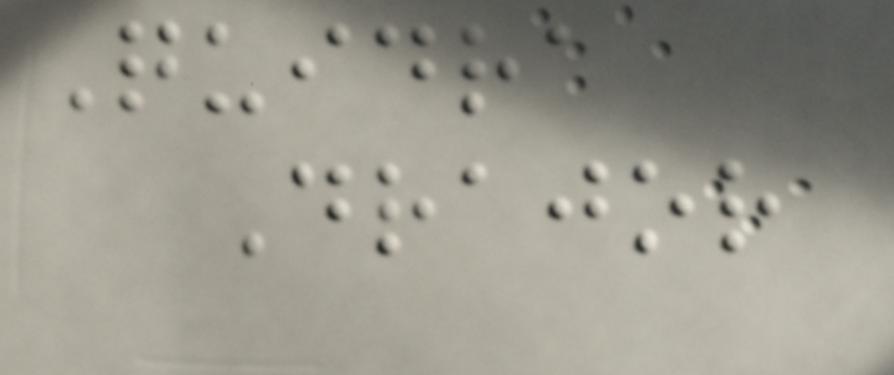Quidra
Drajor
